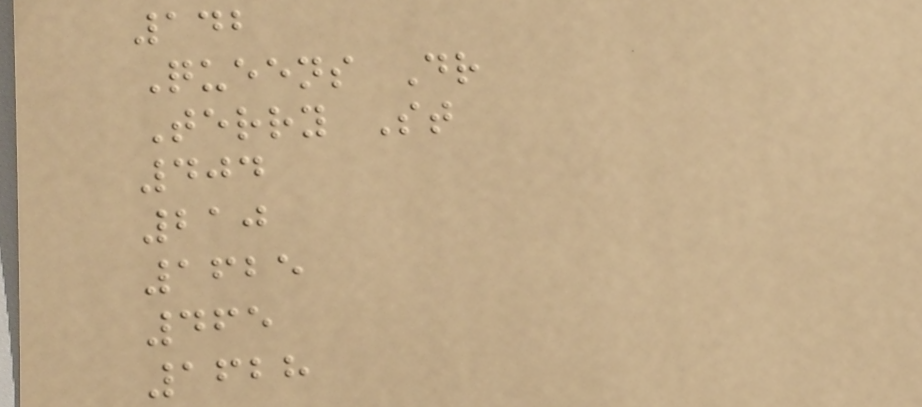142
Queens Dr
Terry St
404
210
1625
465
1628
